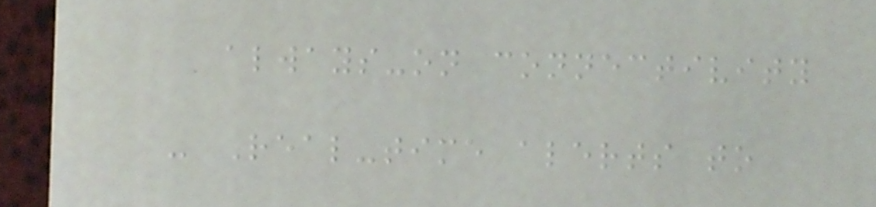always-on connectivity
- Real-time alerts to
